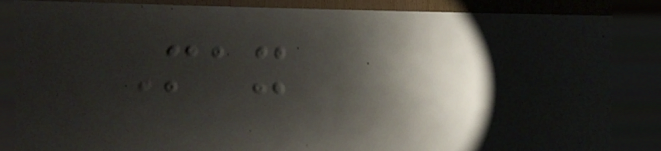Max
